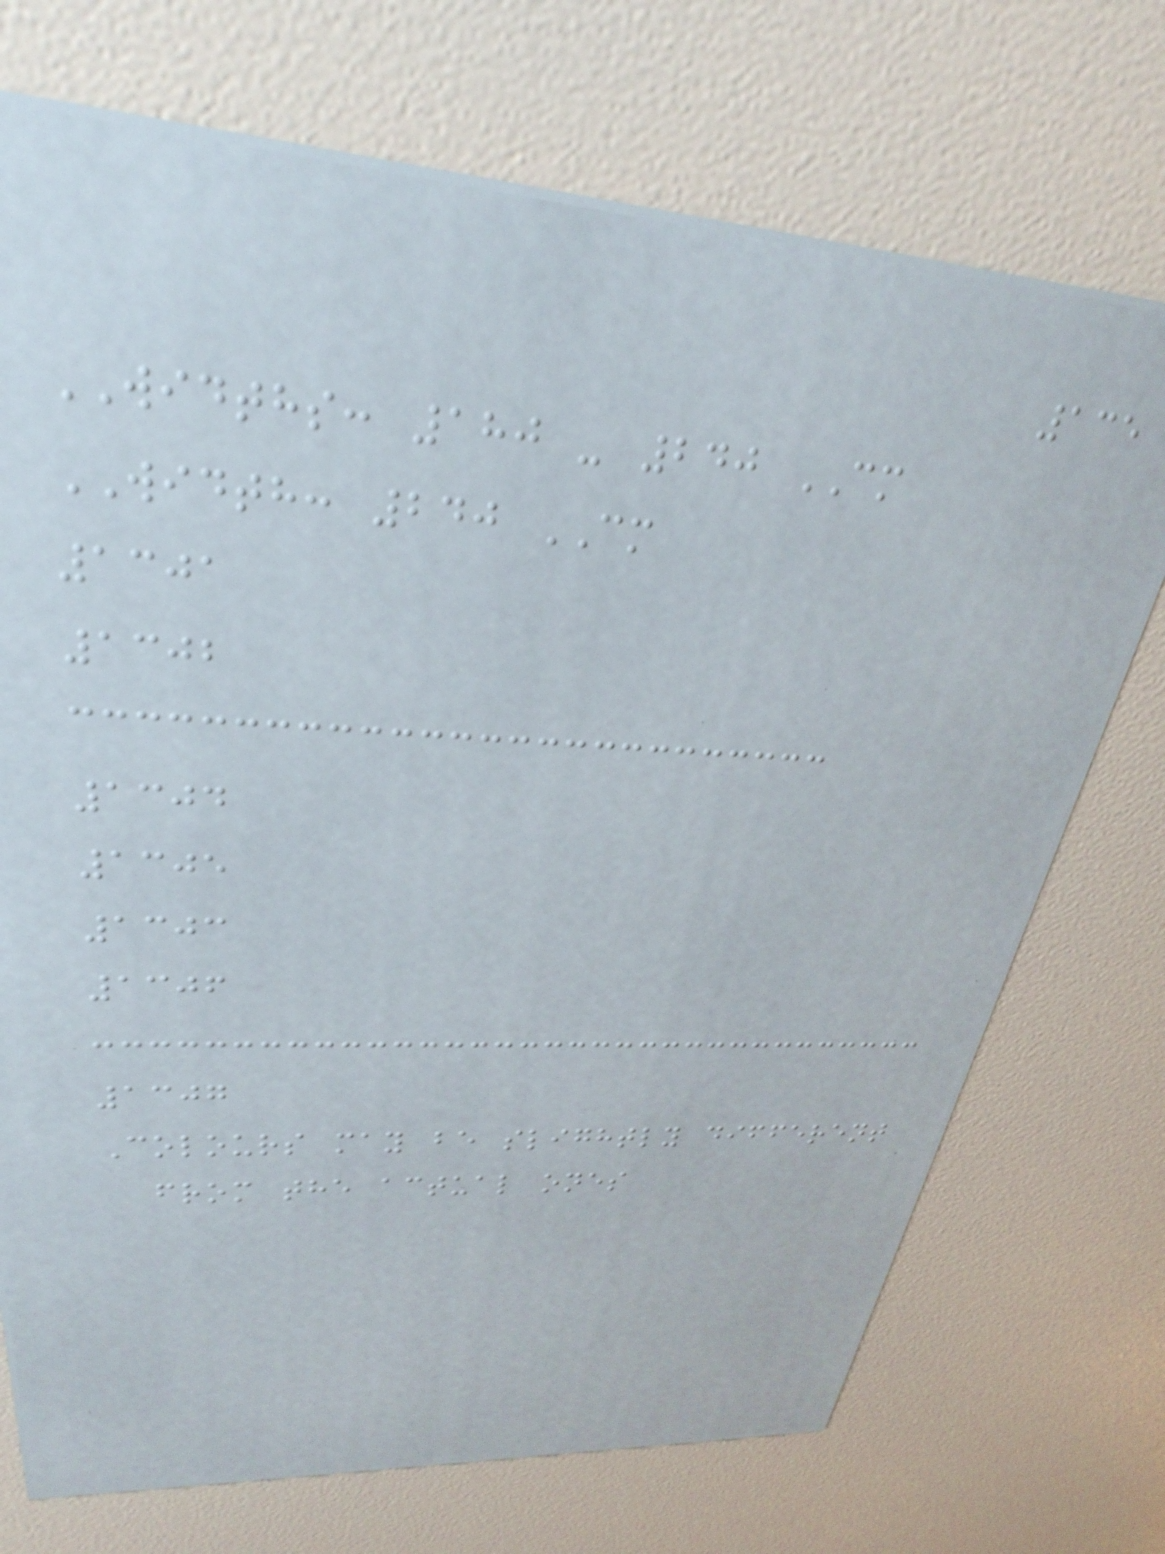135
WIDTHS: 180 - 240 CM
WIDTH: 240 CM
1301
1302
1304
1305
1303
1306
1307
Colours may be slightly different
from the actual ones
